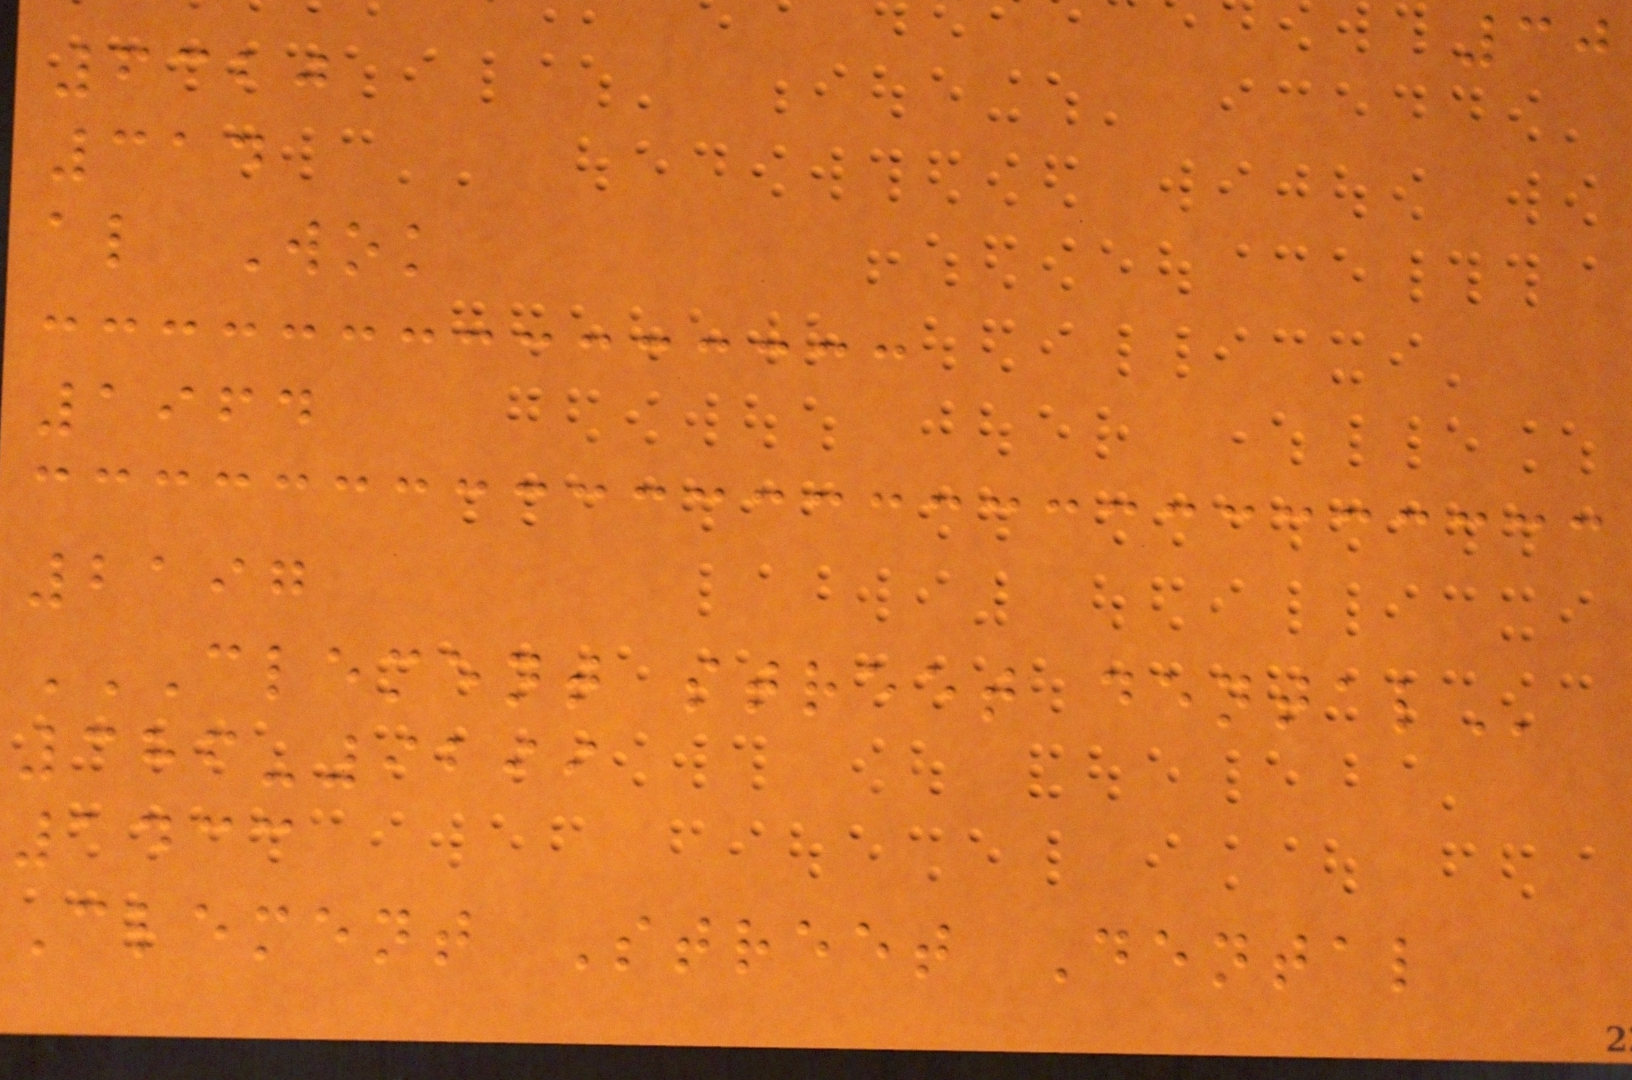30
6320
314
al Wok
1964
2197
CLEMENT STREET DENTAL
386-9299
1433
Clement Street Dental
